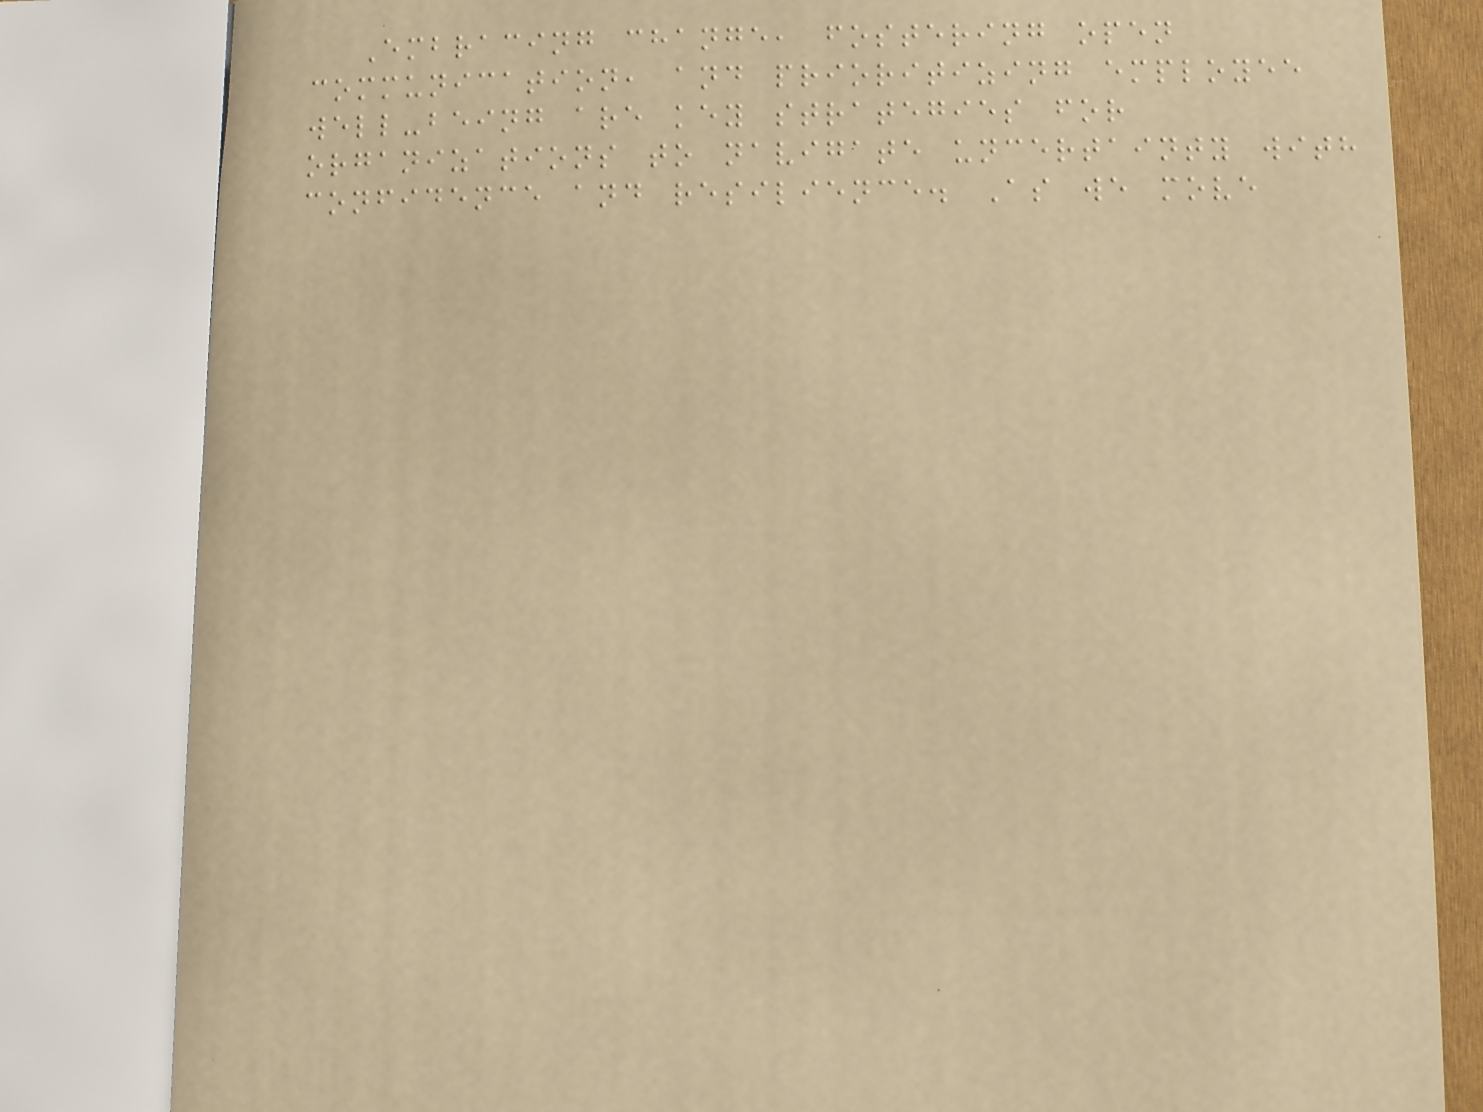Embracing change, fostering open
communication, and prioritizing employee
well-being are key strategies for
organizations to navigate uncertainty with
confidence and resilience. As we move
